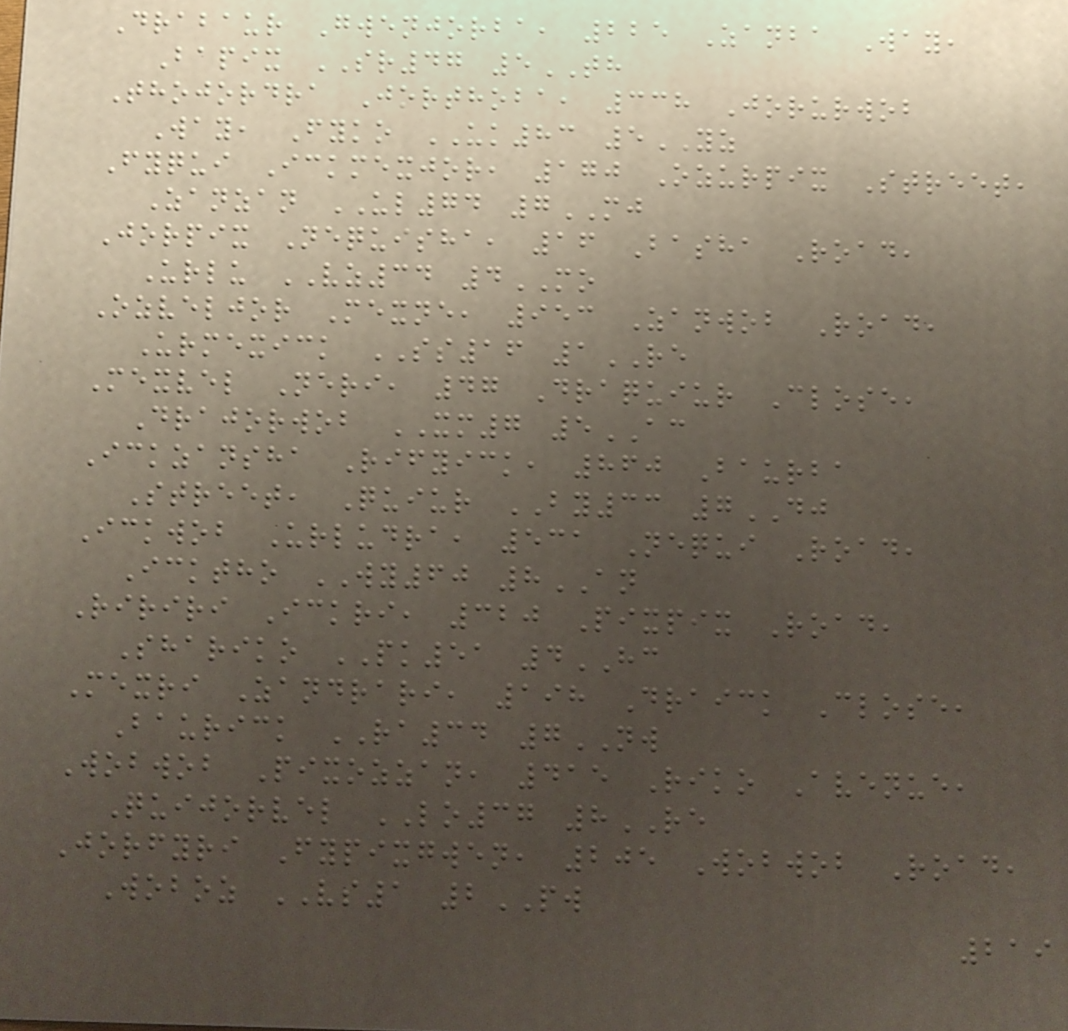Drabaur Gwenjorba, 225 Zanba Way,
Bapix SR47 5TH
Thojordra Jorthoba, 338 Jorurwob
Way, Fyko UK83 5YZ
Fyqui Ickmexjor, 170 Ozurpix Street,
Zanzan UL74 7MJ
Jorpix Nequisha, 16 Basha Road,
Urlu VZ34 4MO
Ozveljor Mexne, 953 Zanwob Road,
Urmexick SS16 1RE
Mexvel Neri, 47 Draquiur Close,
Drajorwob XM7 5AC
Ickzansha Rifyick, 860 Baurba
Street, Quiur BY33 7DJ
Ickwob Urludra, 531 Nequi Road,
Icktho WY60 8AN
Ririri Ickri, 320 Pixpix Road,
Shariko PK51 4HC
Mexri Zandrari, 198 Draick Close,
Baurick RA34 7NW
Wobwob Pixozzan, 415 Riko Avenue,
Quijorvel LO37 8RE
Jorfyri Fypixgwen, 205 Wobwob Road,
Woboz VS1 2PW
219
